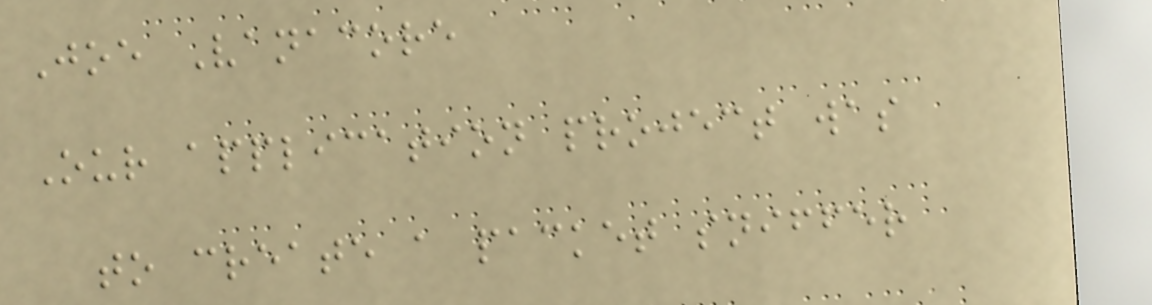Joe Vanacore
Our application project was
to create a packet sniffer
